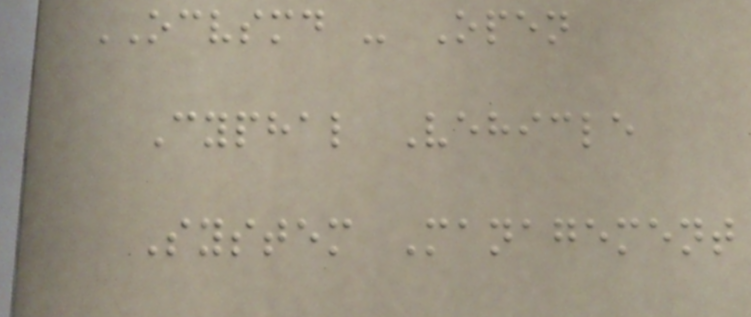OCVSMD - Open
Cyphal Vehicle
System Management
